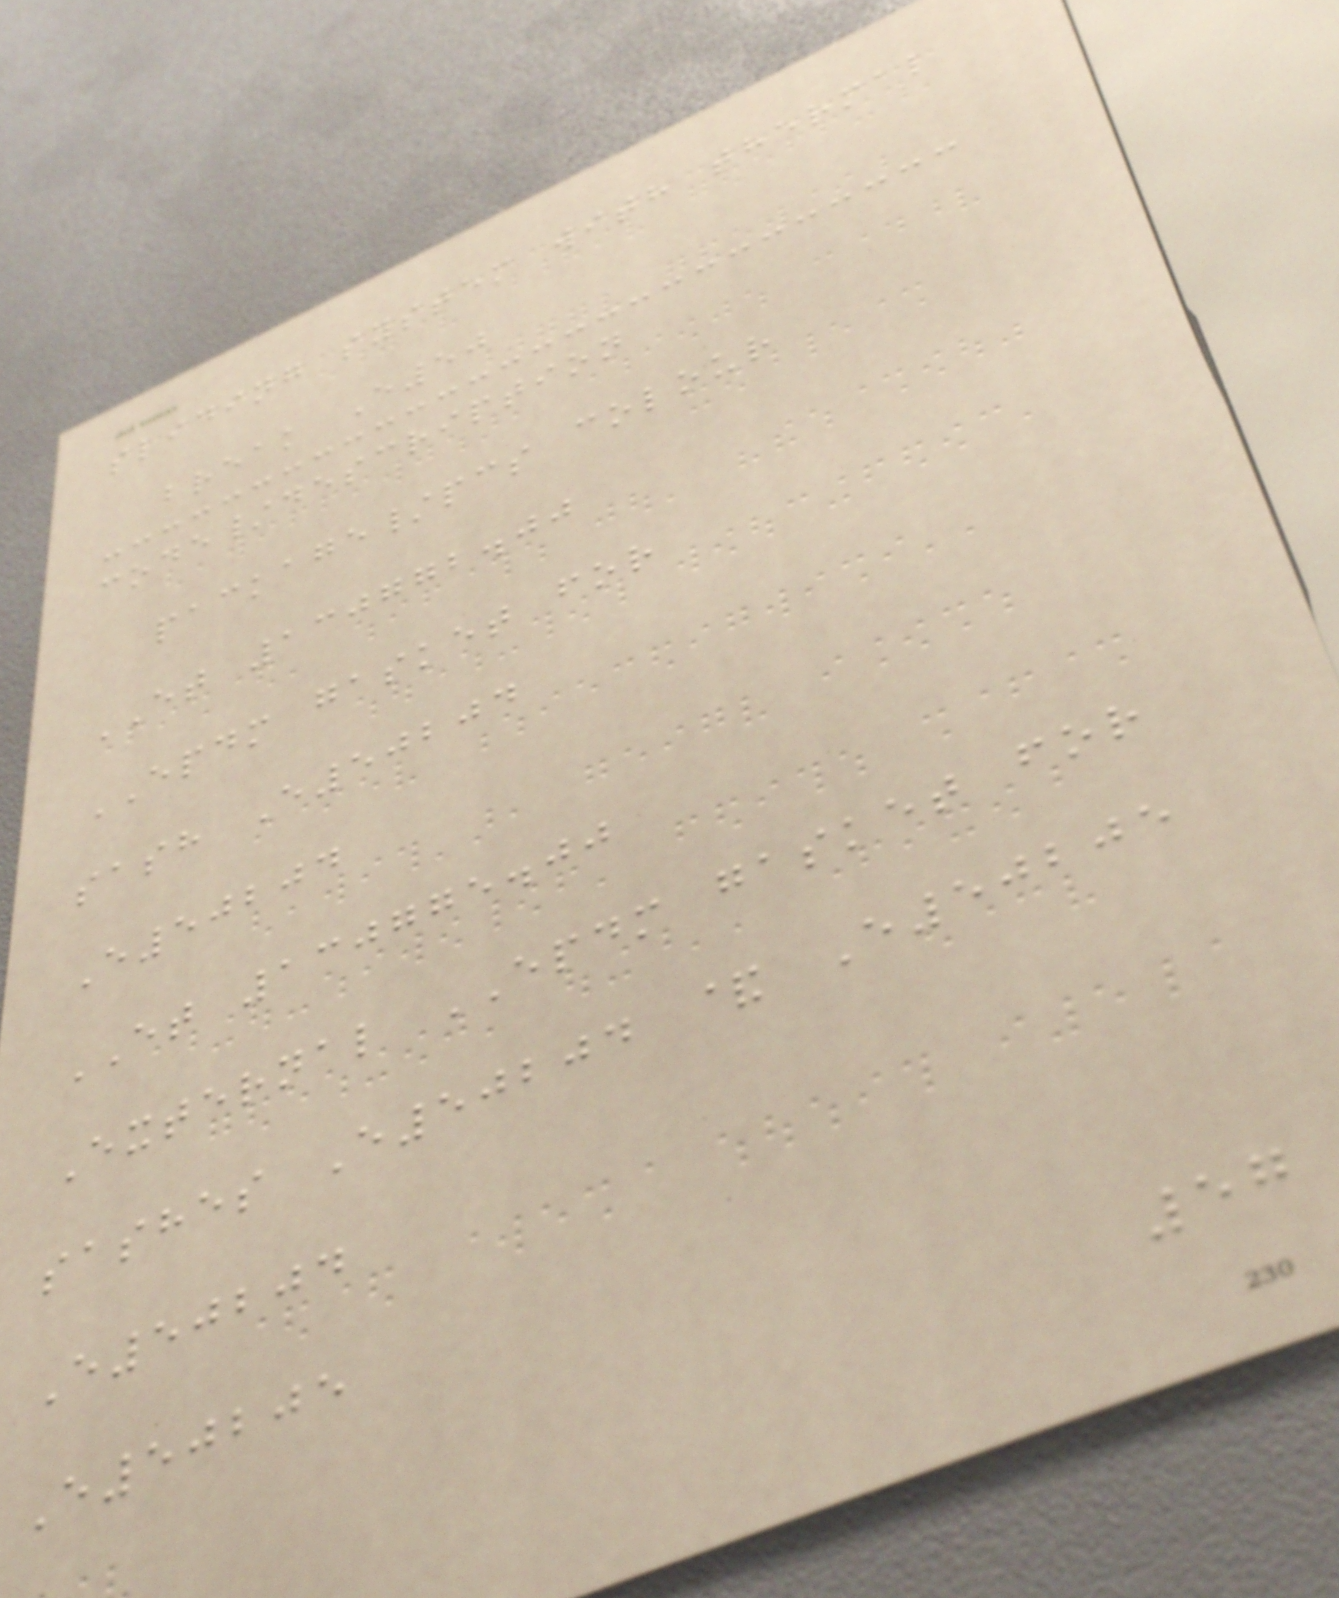sliding system with thermal
break E50
code/description
package/pcs colour
ET 130772.00
EPDM gasket for
sash E50204
E50204
ET 130775.00
External EPDM gasket for
sashes E50204 & E50205
E50204
E50205
57
